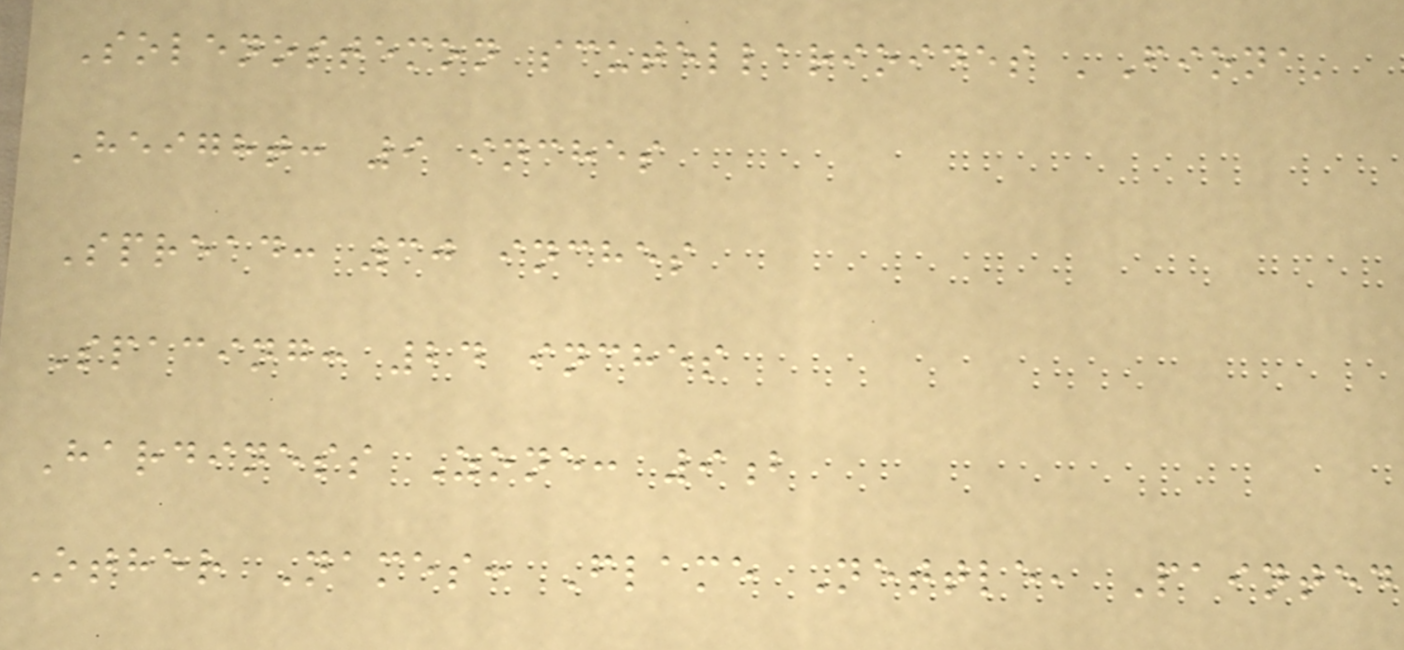Solenostemon scutellarioides 'Fiona'
Height: 9 inches
Spread: 30 inches
Spacing: 24 inches
Hardiness Zone: 9b
Other Names: Flame Nettle, Painted
